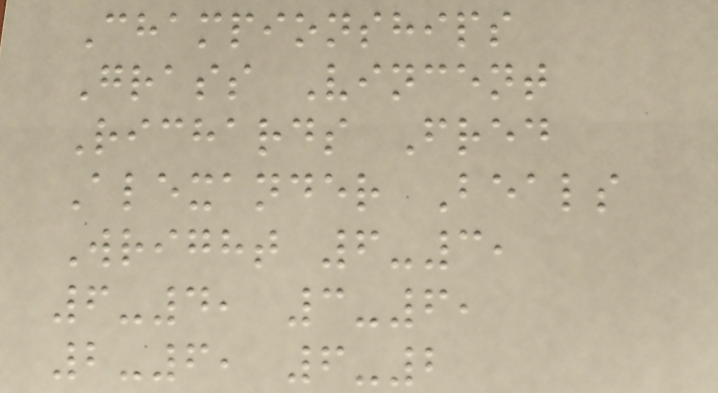Championships
Grass Vincent
Richards Fred
Alexander Beals
Wright 6-3,
6-4, 3-6,
2-6, 6-2
